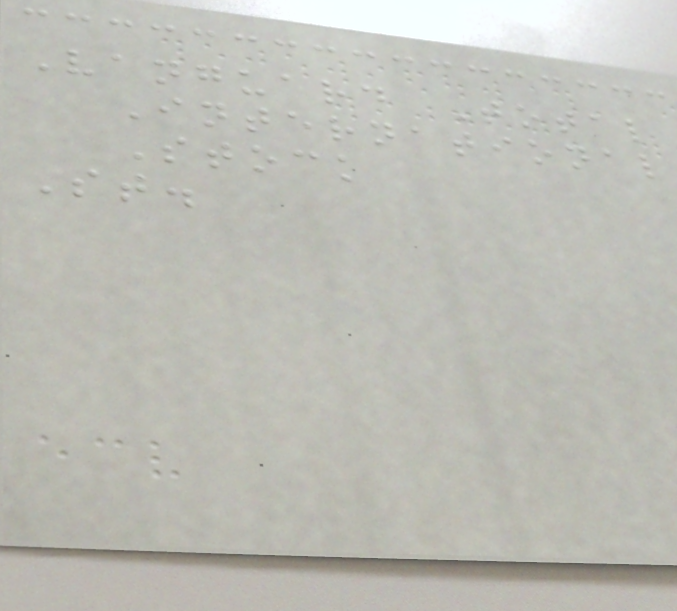Vanguard Total
International
Stock
St.
